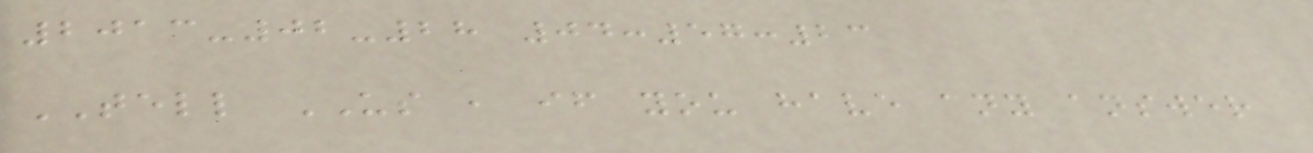2013-02-28 04:57:23
TELL US , if you have any answer
